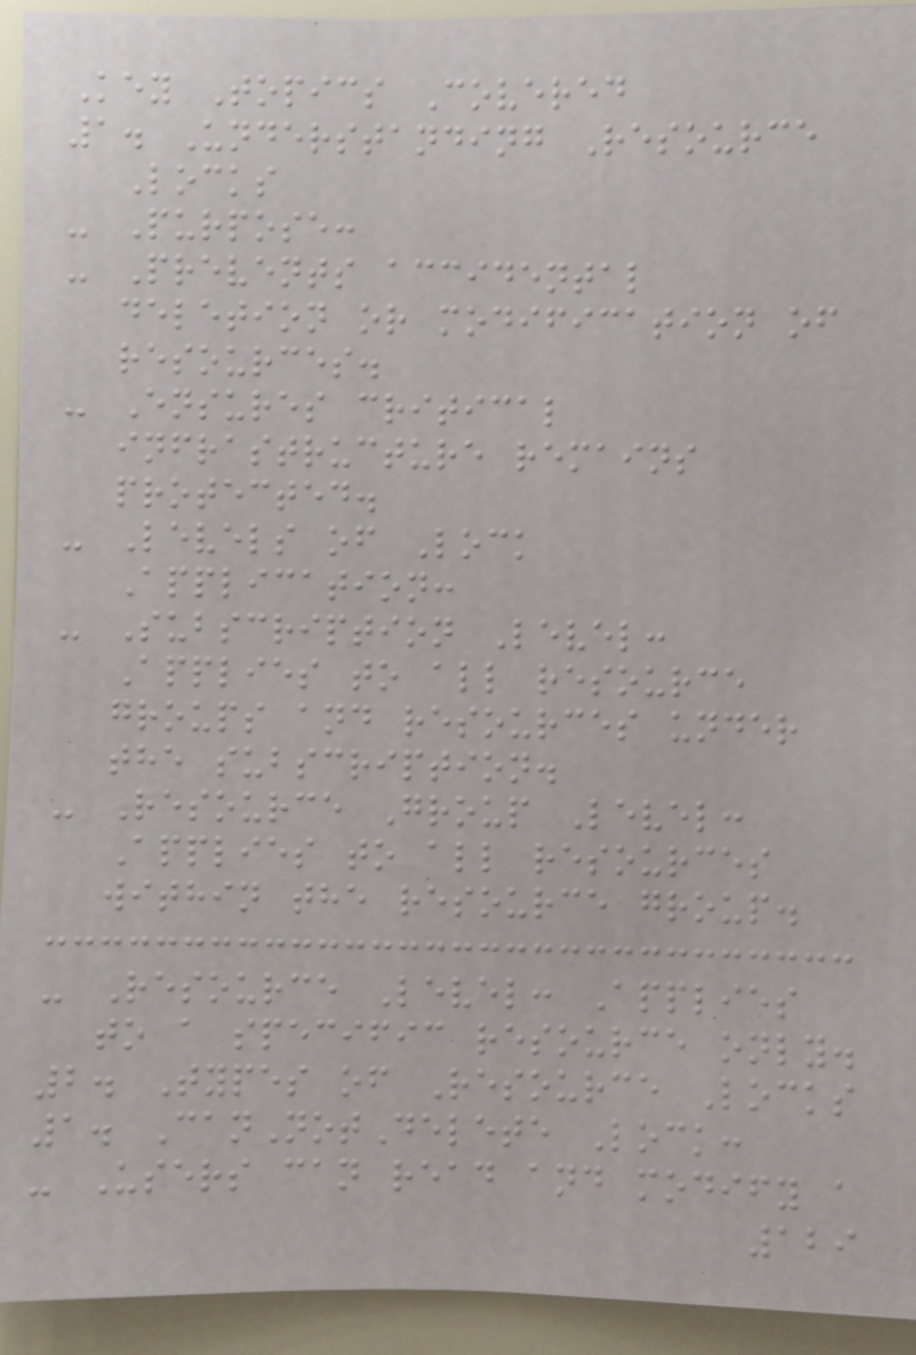Key Topics Covered
1. Understanding Resource
Locks
- Purpose:
- Prevents accidental
deletion or modification of
resources.
- Ensures critical
infrastructure remains
protected.
- Levels of Lock
Application:
- Subscription Level:
Applies to all resource
groups and resources under
the subscription.
- Resource Group Level:
Applies to all resources
within the resource group.
- Resource Level: Applies
to a specific resource only.
2. Types of Resource Locks
1. CanNotDelete Lock:
- Users can read and modify a
129
